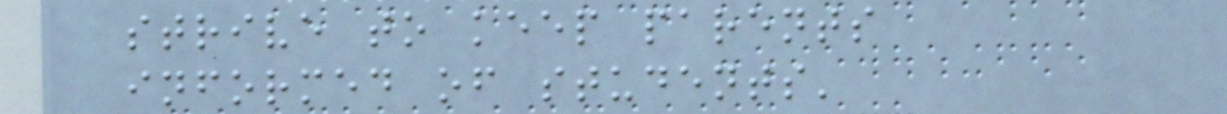strive to keep parents
informed of students'
